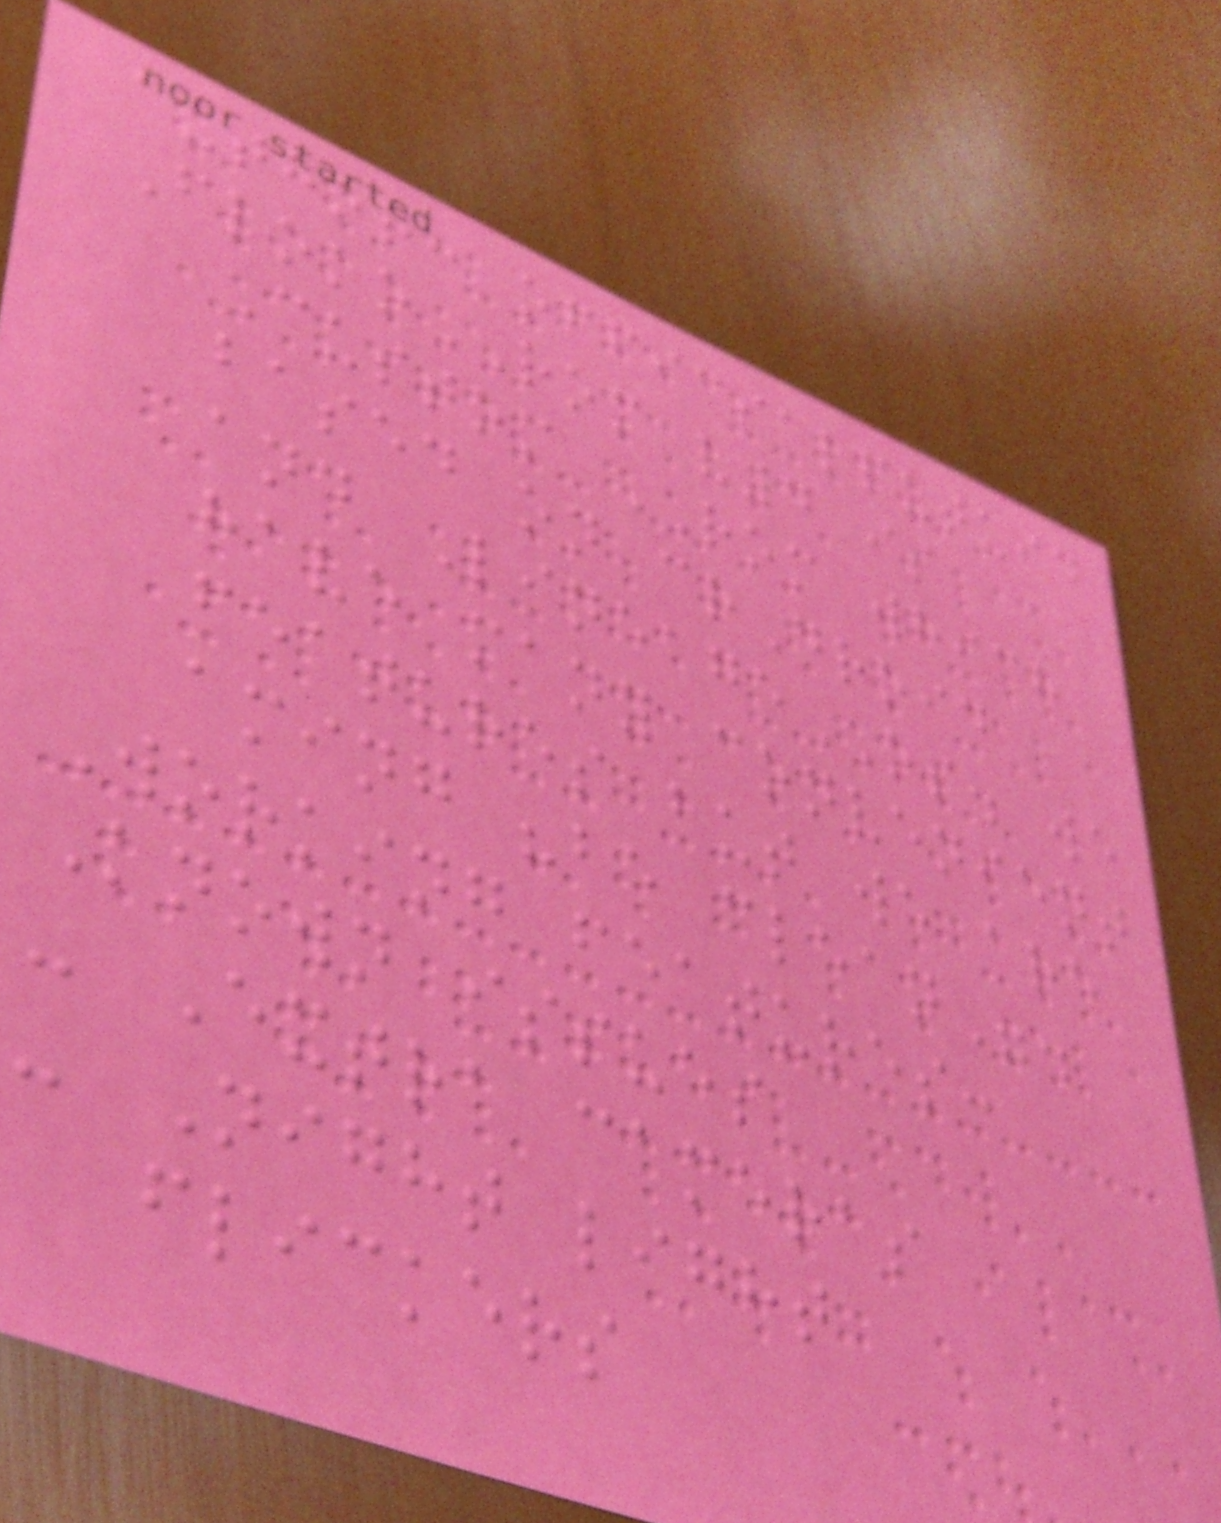author: officialputuid
FlokoROM v4 is
Custom ROM which
based on crDroid
and LineageOS. we
have many convenient
features but we are
aming "be clean".
Working features:
Known issues
- Extra cameras
- Night light
flickers
